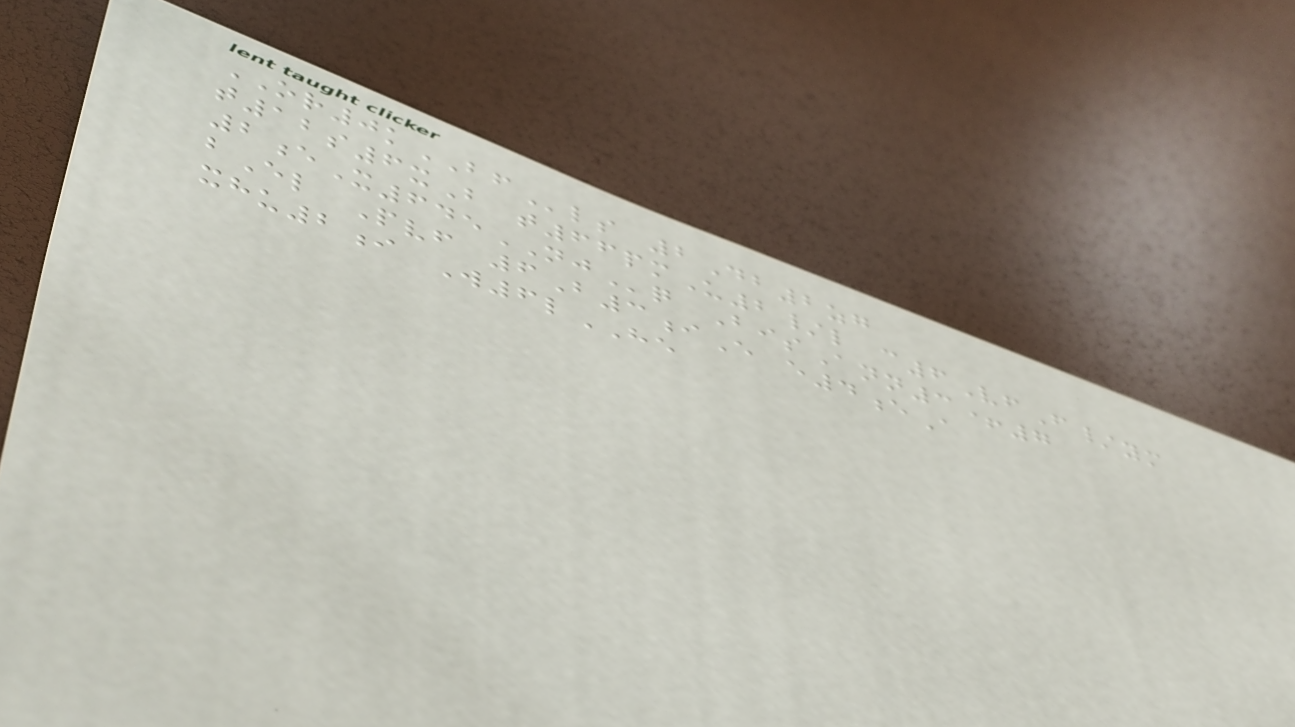OR0kBFls 2Db2zg
t12s6xB t66pmU2/l c6VfF/ym
2eX645NJq BisAnn3+7
bEl Pvf 6B3iE e4eA
xhu2i W6lHE
